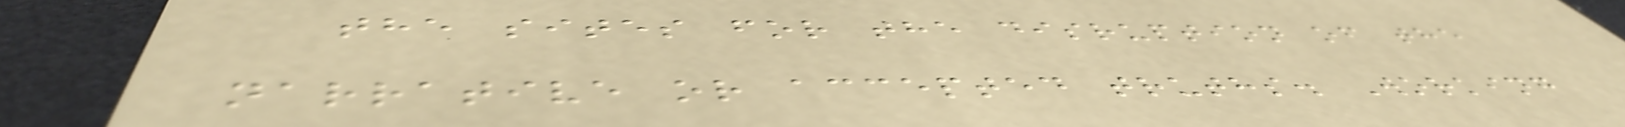the sites for the disruption of the
narrative or accepted truths. Working
